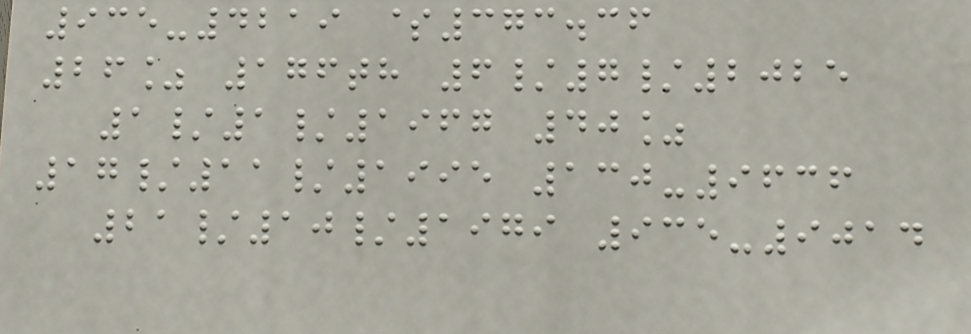935-4219 $373.36
26% 176th 6/7/2025
1/1/1967 40%
17/11/1995 130-9636
21/10/1979 935-9014
